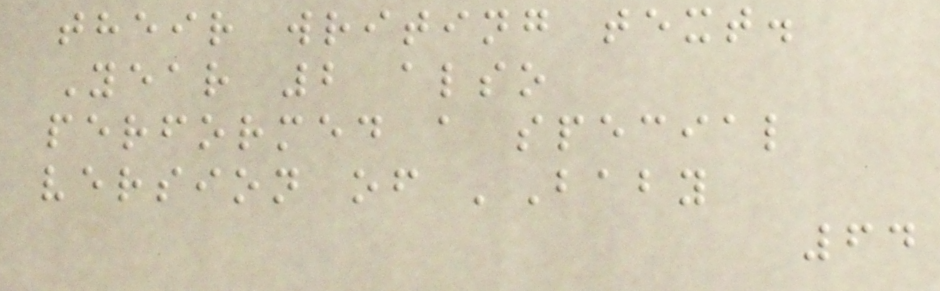their writing text.
Year 2 also
performed a special
version of 'Baby
64
